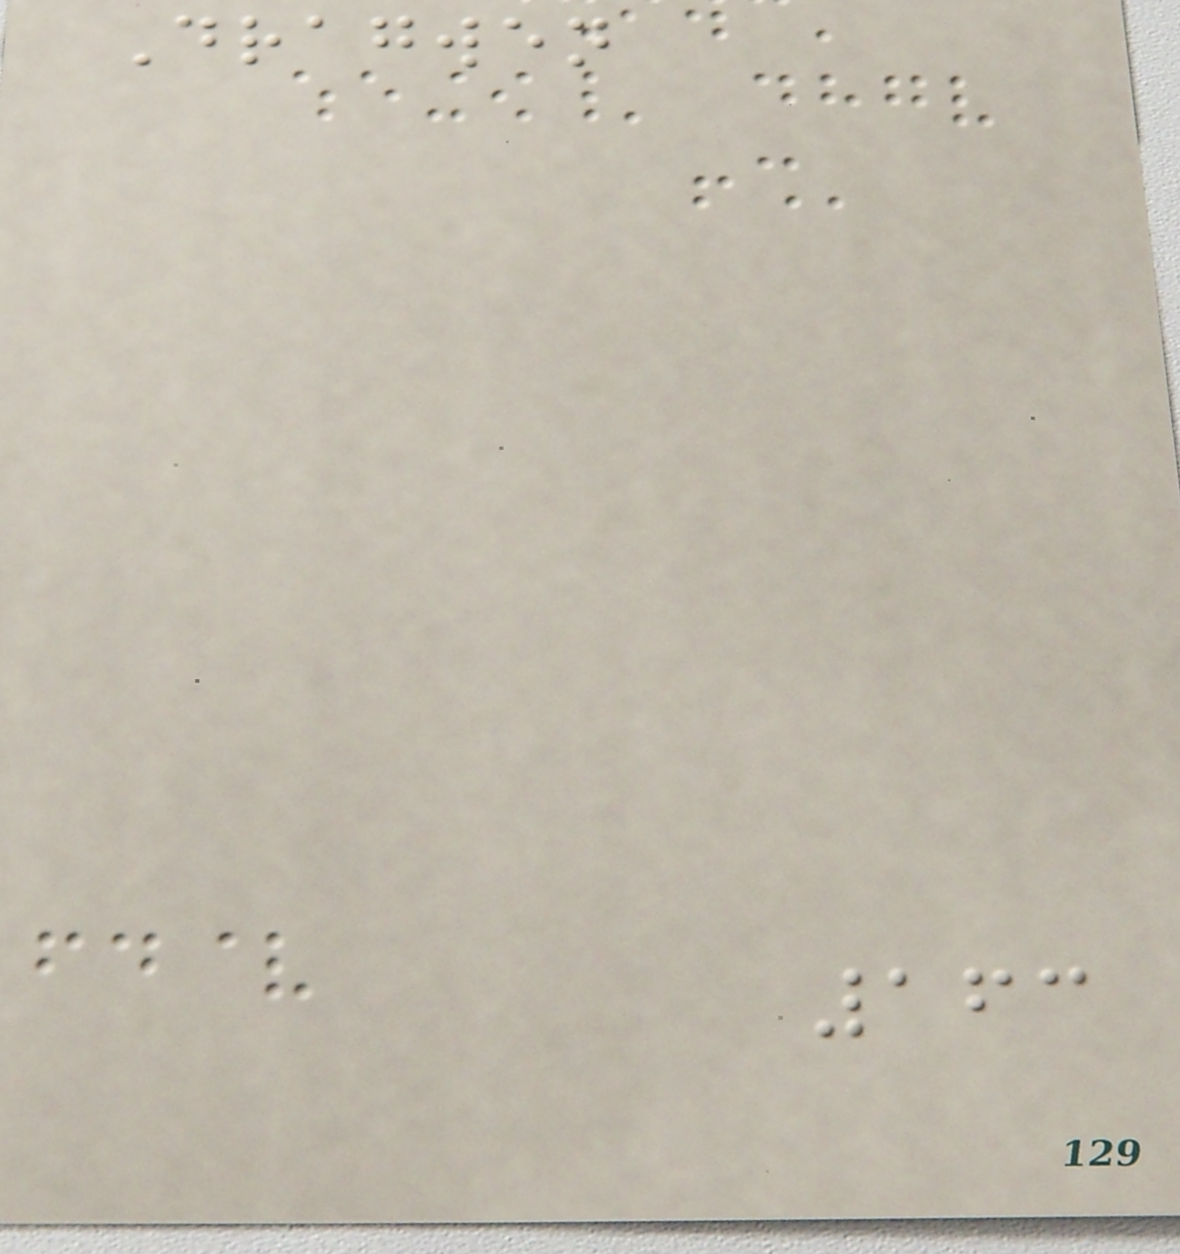Dragwen
163
